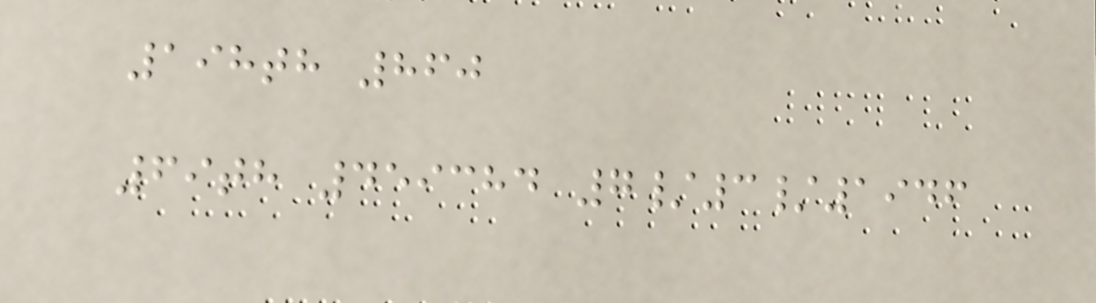198th 860
69th 459384 7/3/1946
